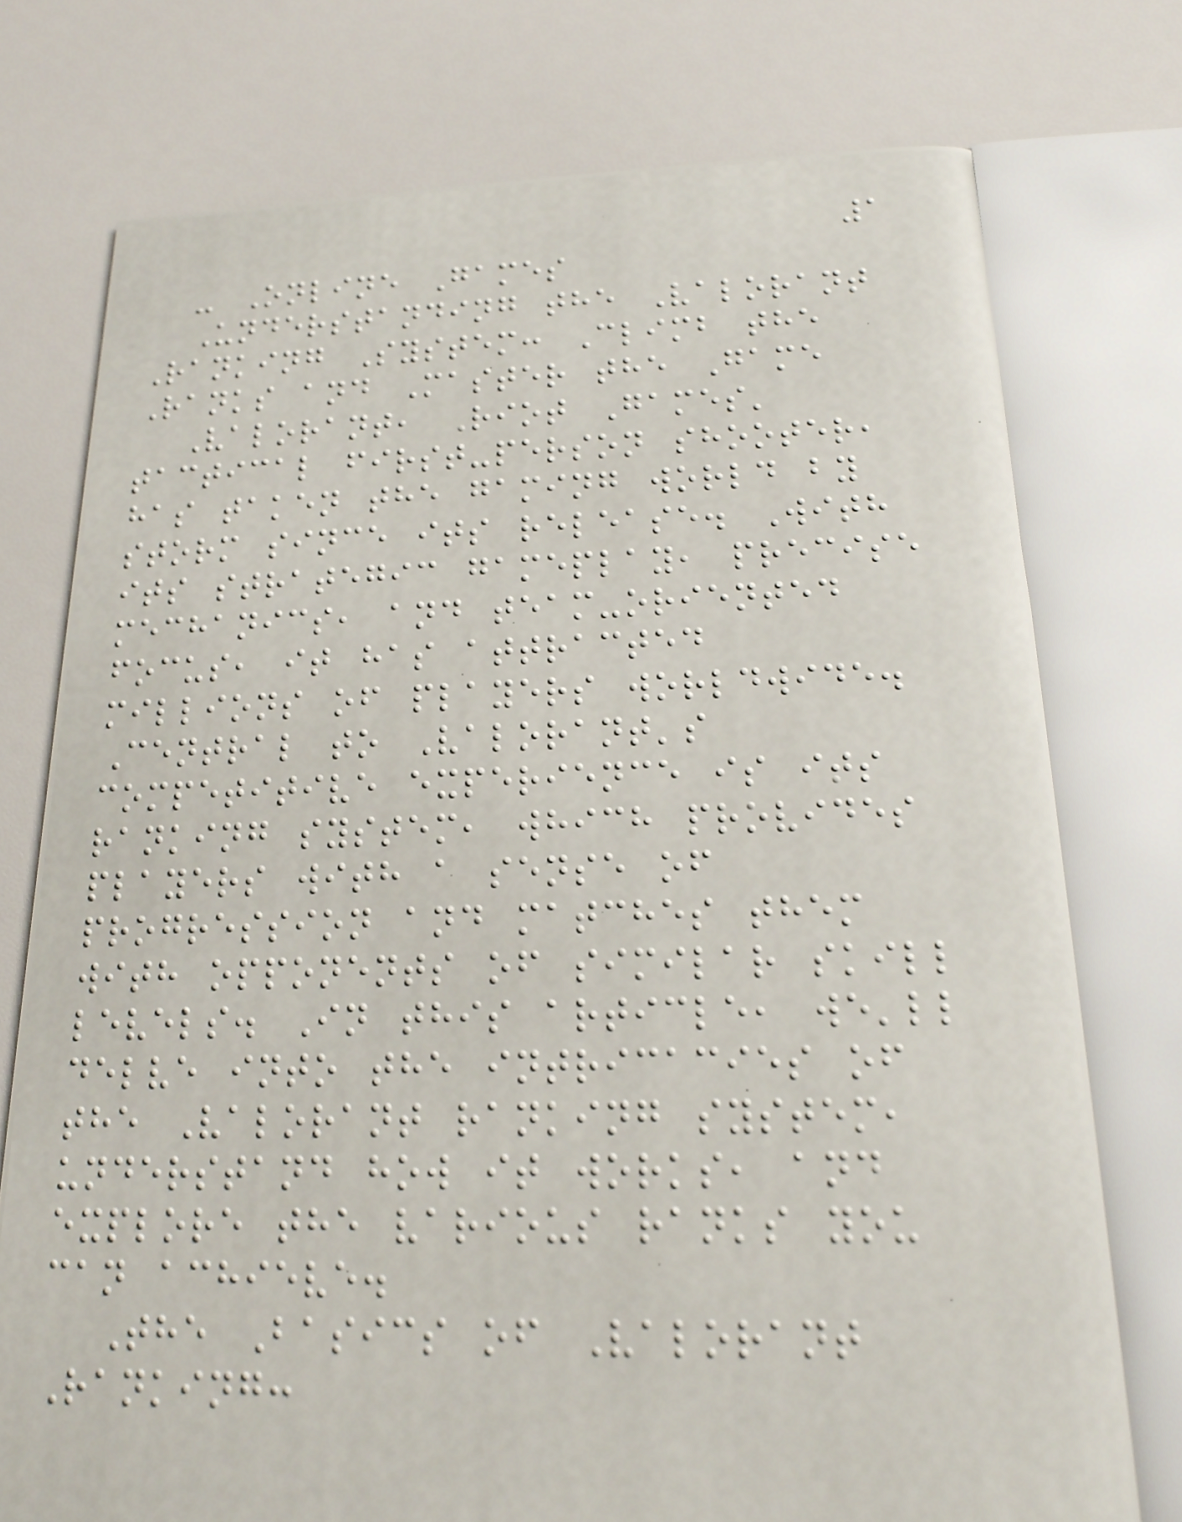1
- Online Games
Understanding the Valorant
Ranking System: Climb the
Ranks and Master the Game
Valorant, Riot Games'
tactical first-person shooter,
has taken the gaming world by
storm since its release. With
its strategic gameplay, precise
mechanics, and team-oriented
focus, it has attracted
millions of players worldwide.
Central to Valorant's
competitive experience is its
ranking system, which provides
players with a sense of
progression and matches them
with opponents of similar skill
levels. In this article, we'll
delve into the intricacies of
the Valorant ranking system,
understand how it works, and
explore the various ranks you
can achieve.
The Basics of Valorant
Ranking:
